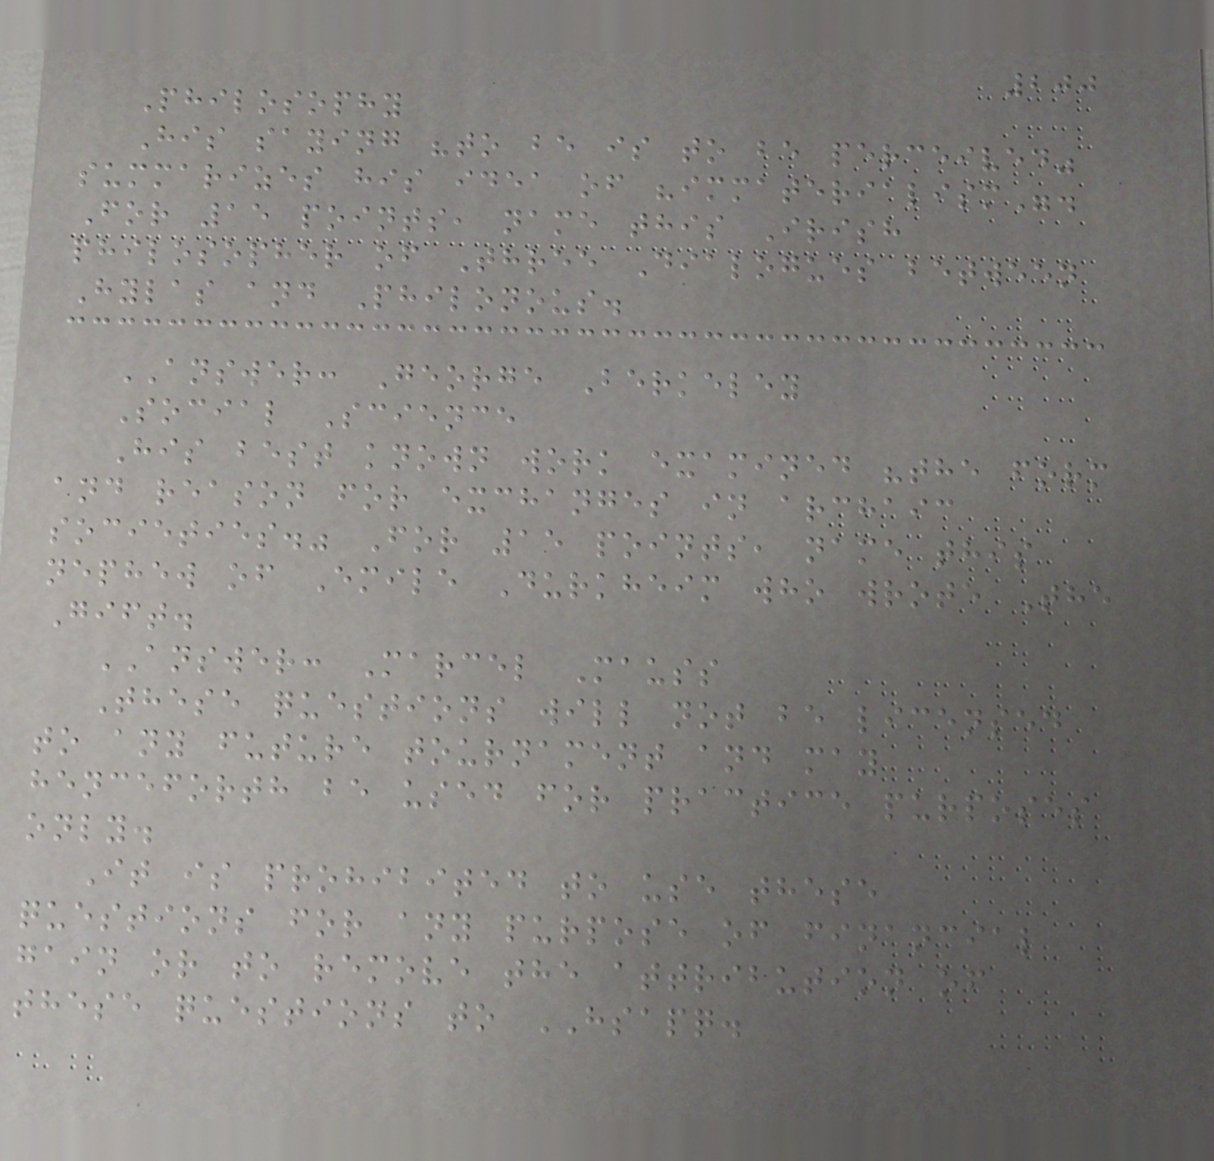200
Philosophy
His saying "to be is to be perceived"
summarizes his idea of "immaterialism".
For 15 points, name this Irish
philosopher of Three Dialogues between
Hylas and Philonous.
ANSWER: George Berkeley
Social Science
His best known work examined "the form
and reason for exchanges in archaic
societies." For 15 points, name this
nephew of Emile Durkheim who wrote The
Gift.
ANSWER: Marcel Mauss
These questions will not be licensed
to any future tournament and may
henceforth be used for practice purposes
only.
It is prohibited to use these
questions for any purpose of financial
gain or to remove the attribution of
these questions to HSAPQ.
